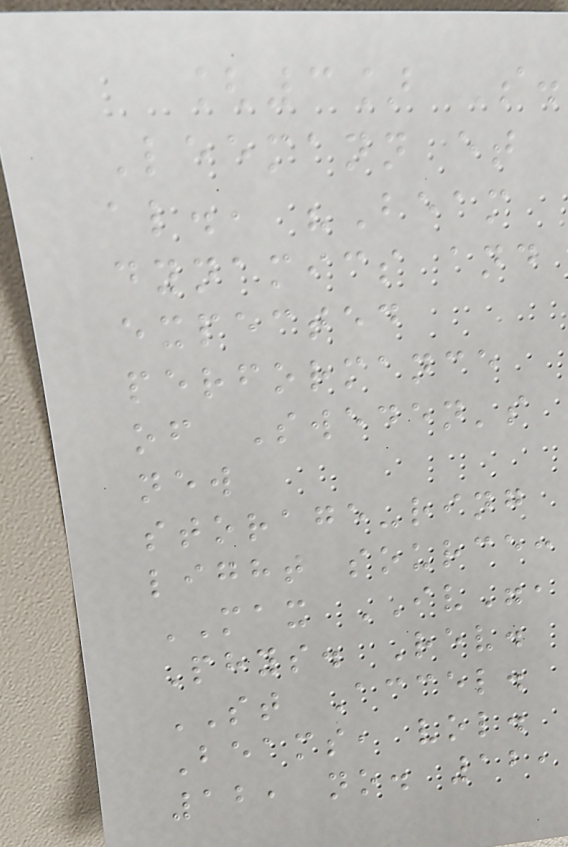[3] S.
Leemann et
al., "Beam
dynamics and
expected
performance
of Sweden's
new
storage-ring
light source:
MAX IV",
Phys. Rev.
ST Accel.
Beams, vol.
12, no. 12,
